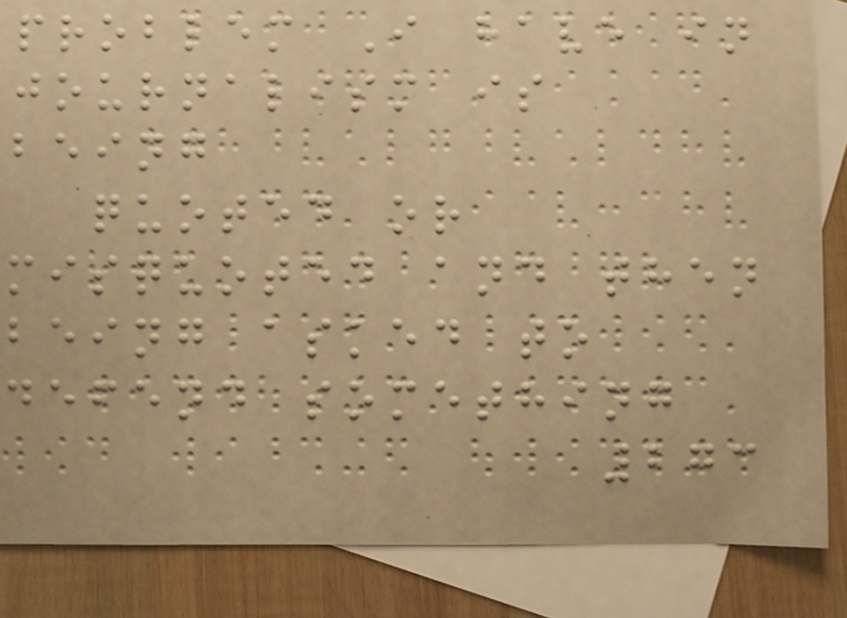problem I have in
journalism is
being
quoted or
misquoted and then
being asked to
defend something
273
